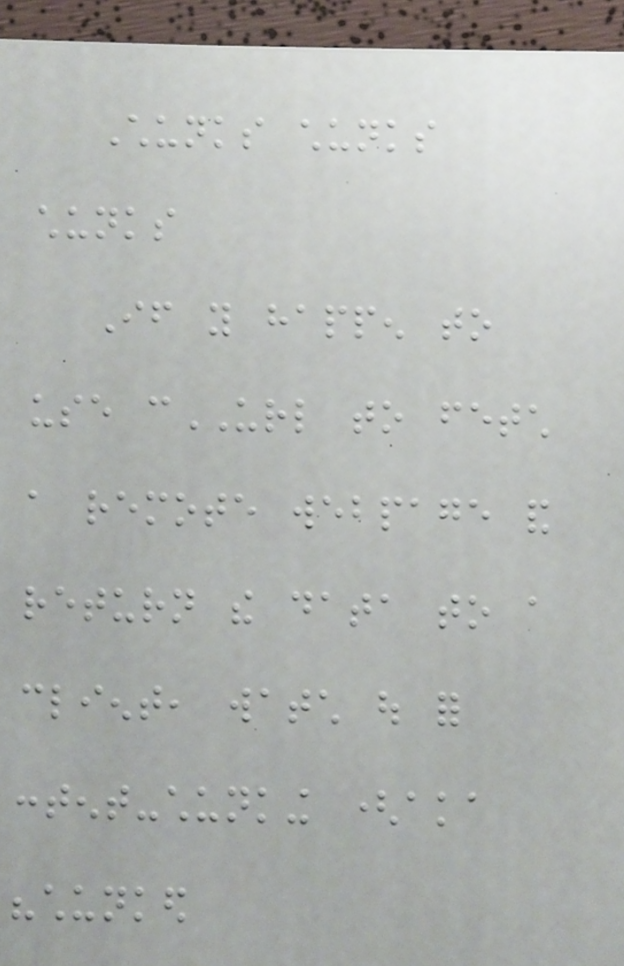Chunks chunks
chunks
If you happen to
use cURL to fetch
a remote webpage and
return the data to a
client, watch out for
content-chunking (aka
"chunked
